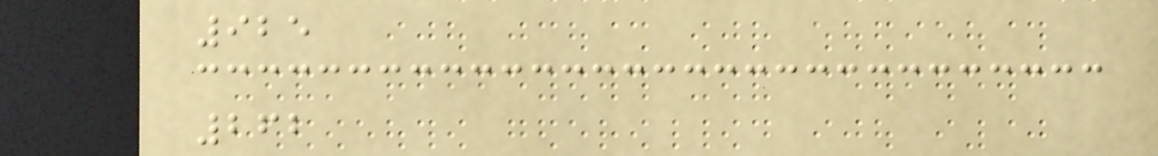925
262
